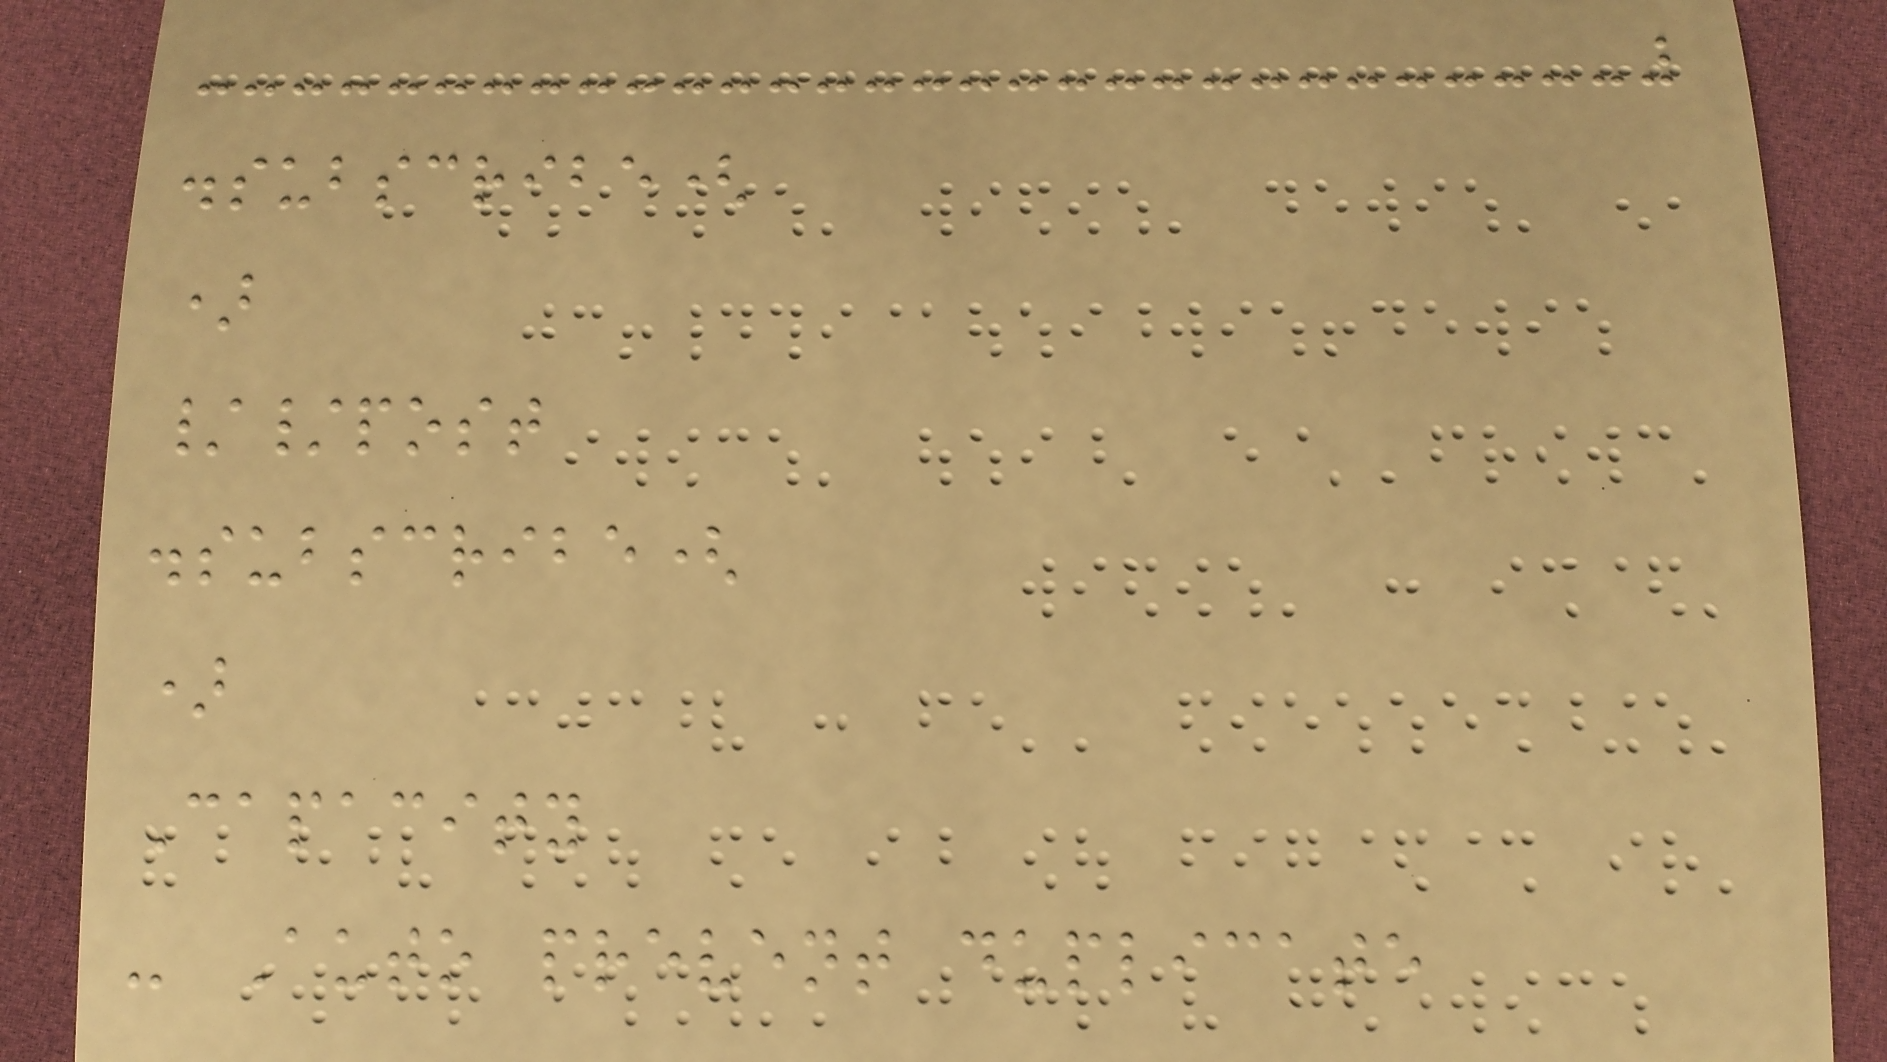.subscribe(
)
//post
.subscribe(
)
Capacity
- Auto prevent duplicate
